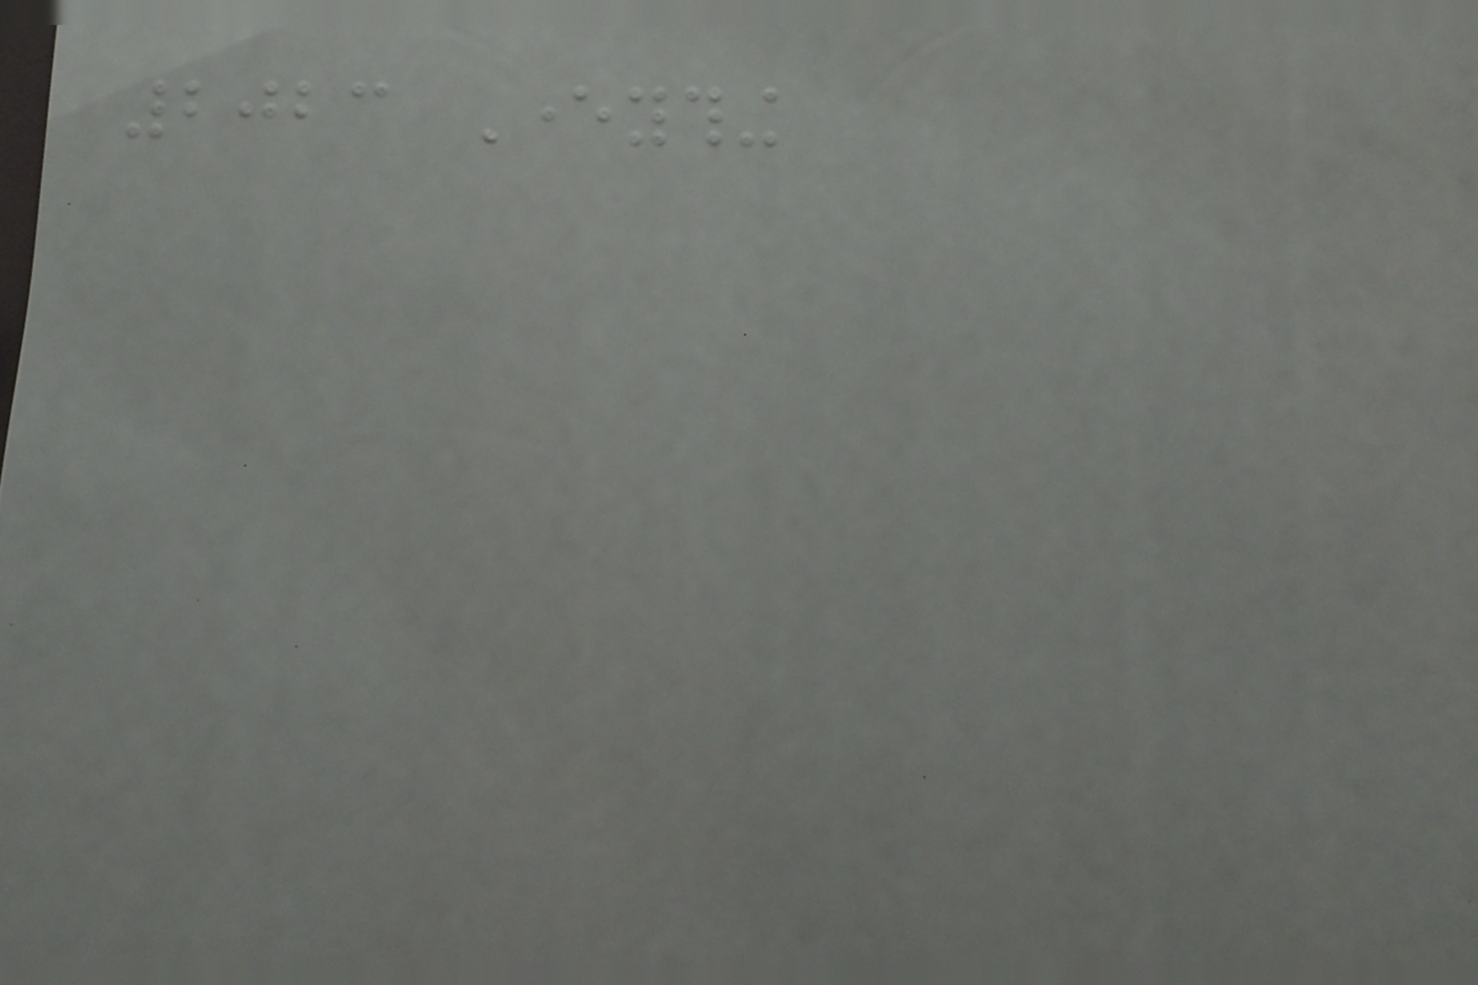2023 Everything
